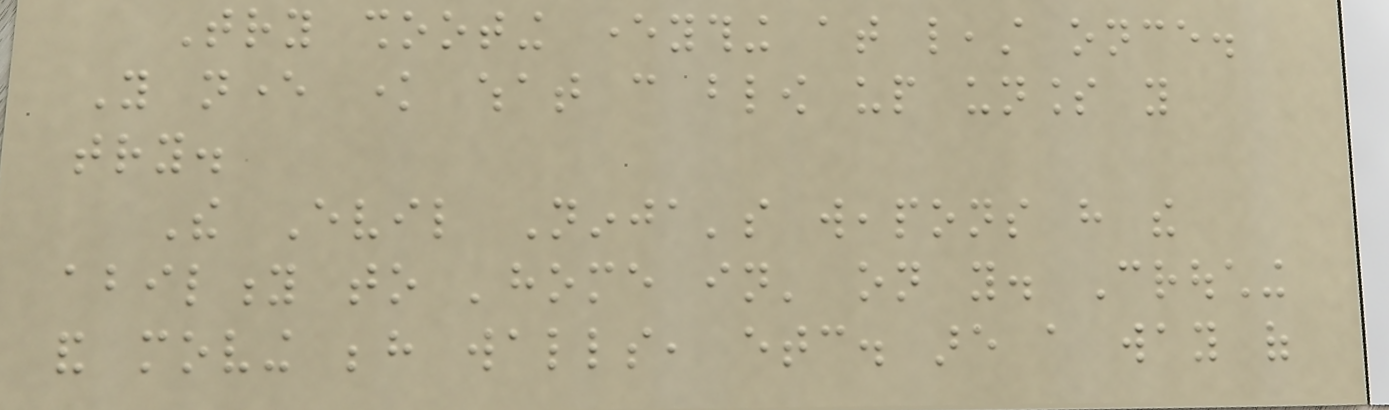Try shooting everything at least once.
You never know what can blow up unless you
try.
The Evil Ninja's weapons have the
ability to 'home in' on you. Crouching
and moving behind walls, etc. are a way of
